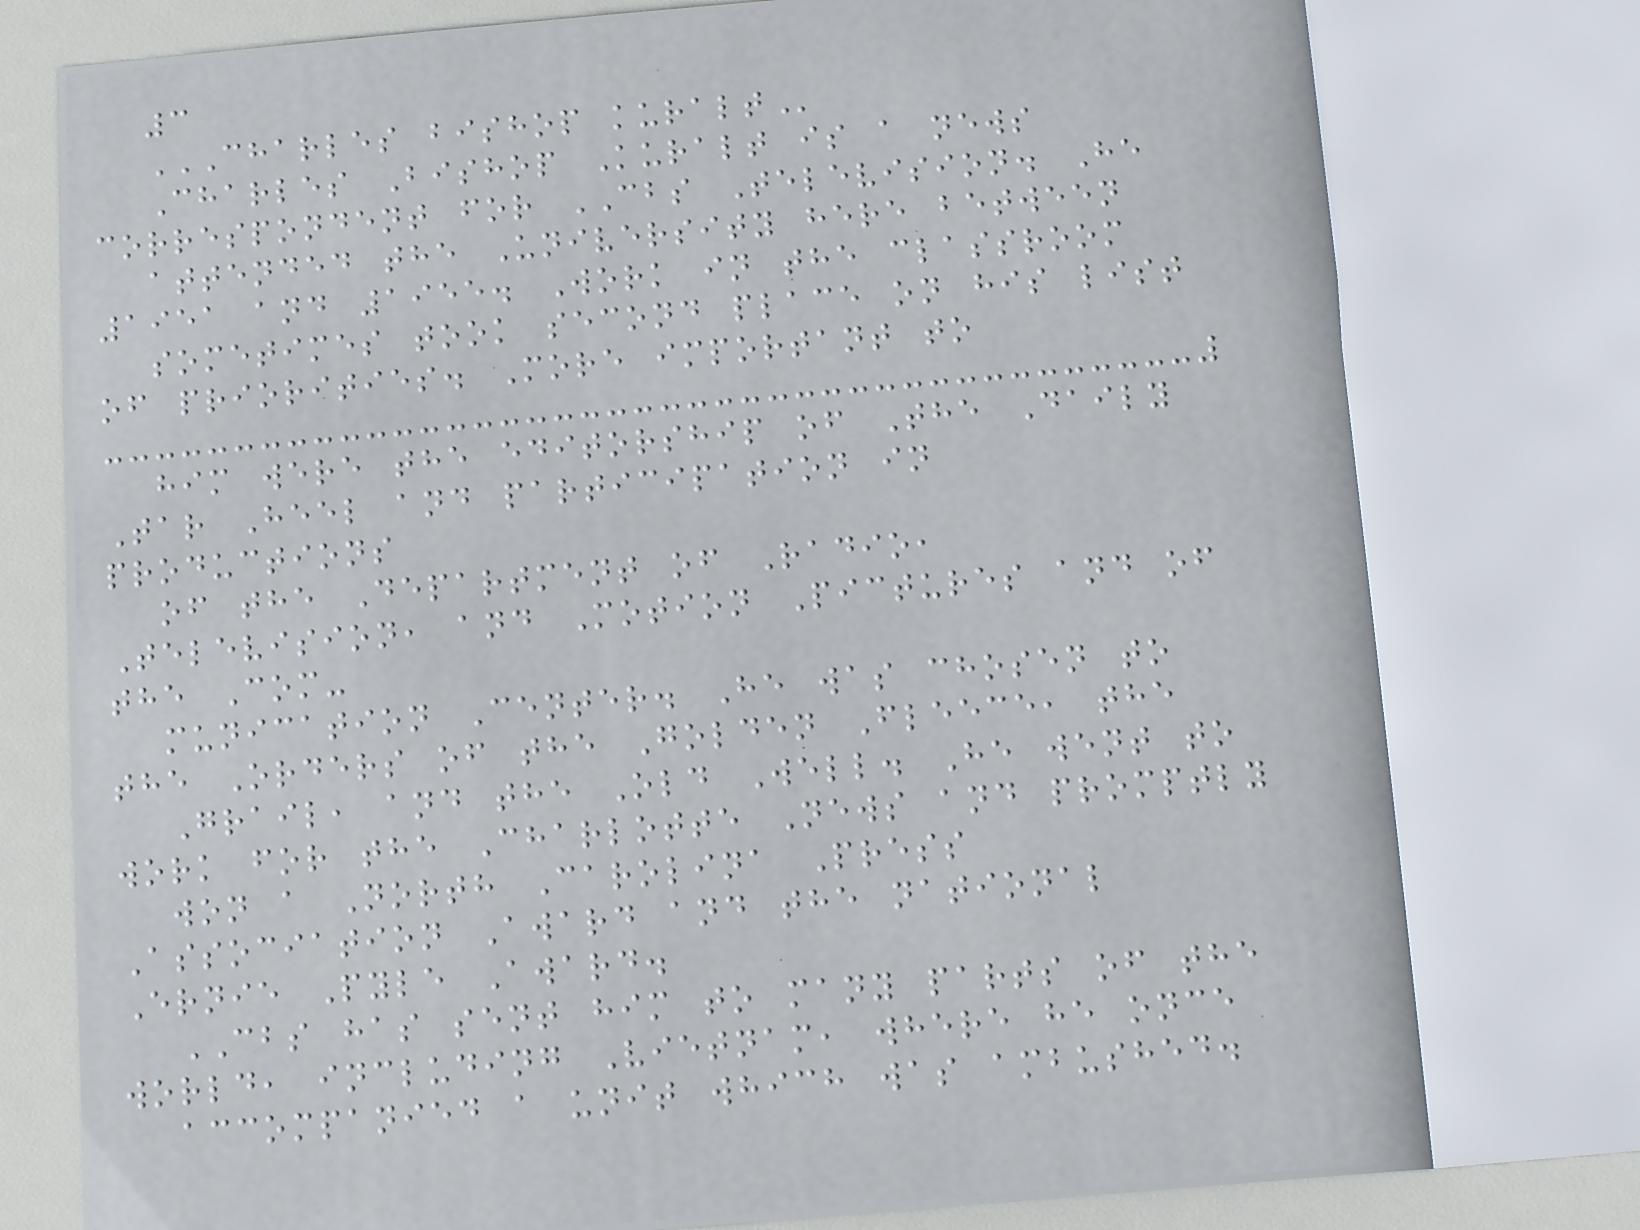3
CHARLES BISHOP KURALT
Charles Bishop Kuralt is a news
correspondent for CBS Television. He
attended the University here between
1951 and 1955. Work in the classroom
sometimes took second place on his list
of priorities. More important to
him were the editorship of The Daily
Tar Heel and participation in
productions
of the Department of Radio,
Television, and Motion Pictures and of
the Com-
munication Center. He was chosen to
the Orders of the Golden Fleece, the
Grail, and the Old Well. He went to
work for the Charlotte News and promptly
won a North Carolina Press
Association Award and the national
Ernie Pyle Award.
CBS has sent him to many parts of the
world, including Vietnam, where he once
accompanied a unit which was ambushed.
